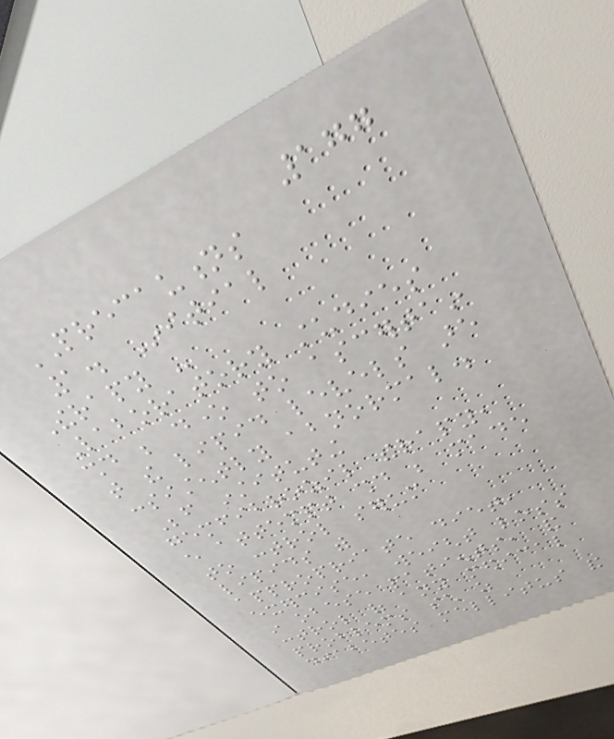177
PRECAUTIONS
1. Initial
Therapy -
Laboratory studies
should be done to ascertain
that the lipid levels are
consistently abnormal.
Before instituting
gemfibrozil therapy,
every attempt should be made
to control serum
lipids with
appropriate diet,
exercise, weight loss
in obese patients, and
control of any medical
problems such as
diabetes mellitus and
